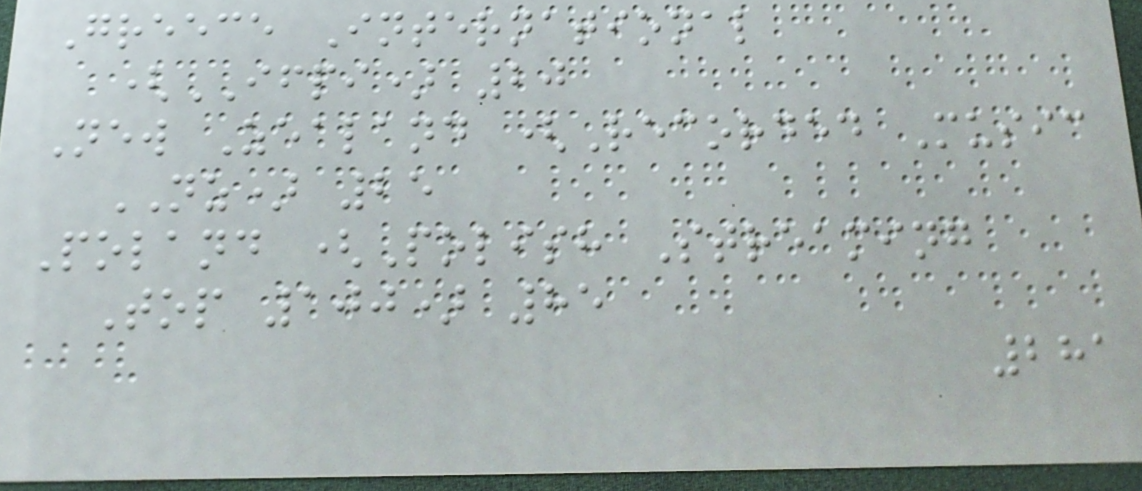Greece International
(IFPI) 20
New Zealand (Recorded Music
NZ) 25
Poland (Polish Streaming
Top 100) 85
281
